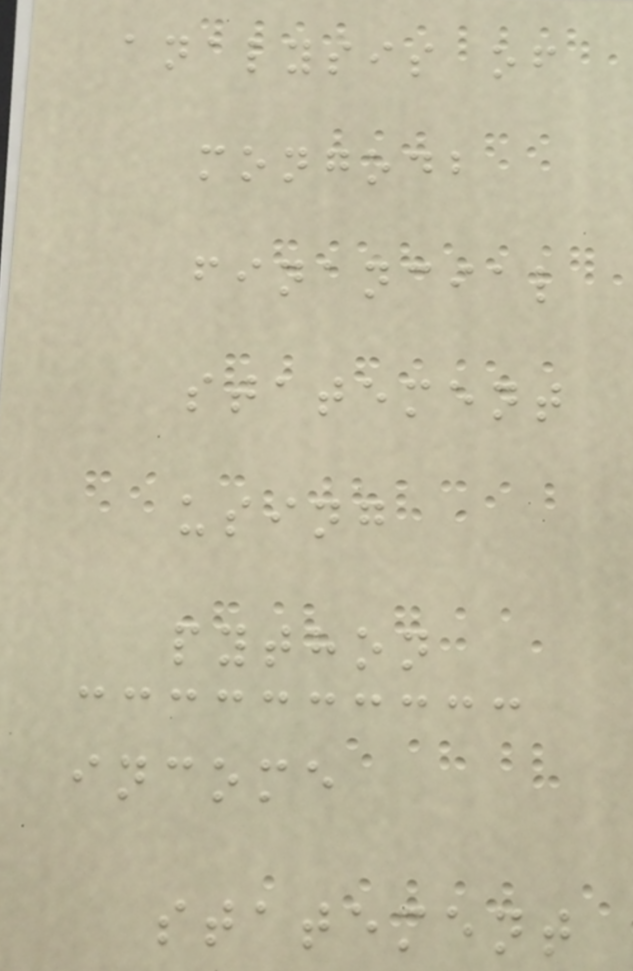analysis of
mongodb
financial
statement
using
python
income
statement
